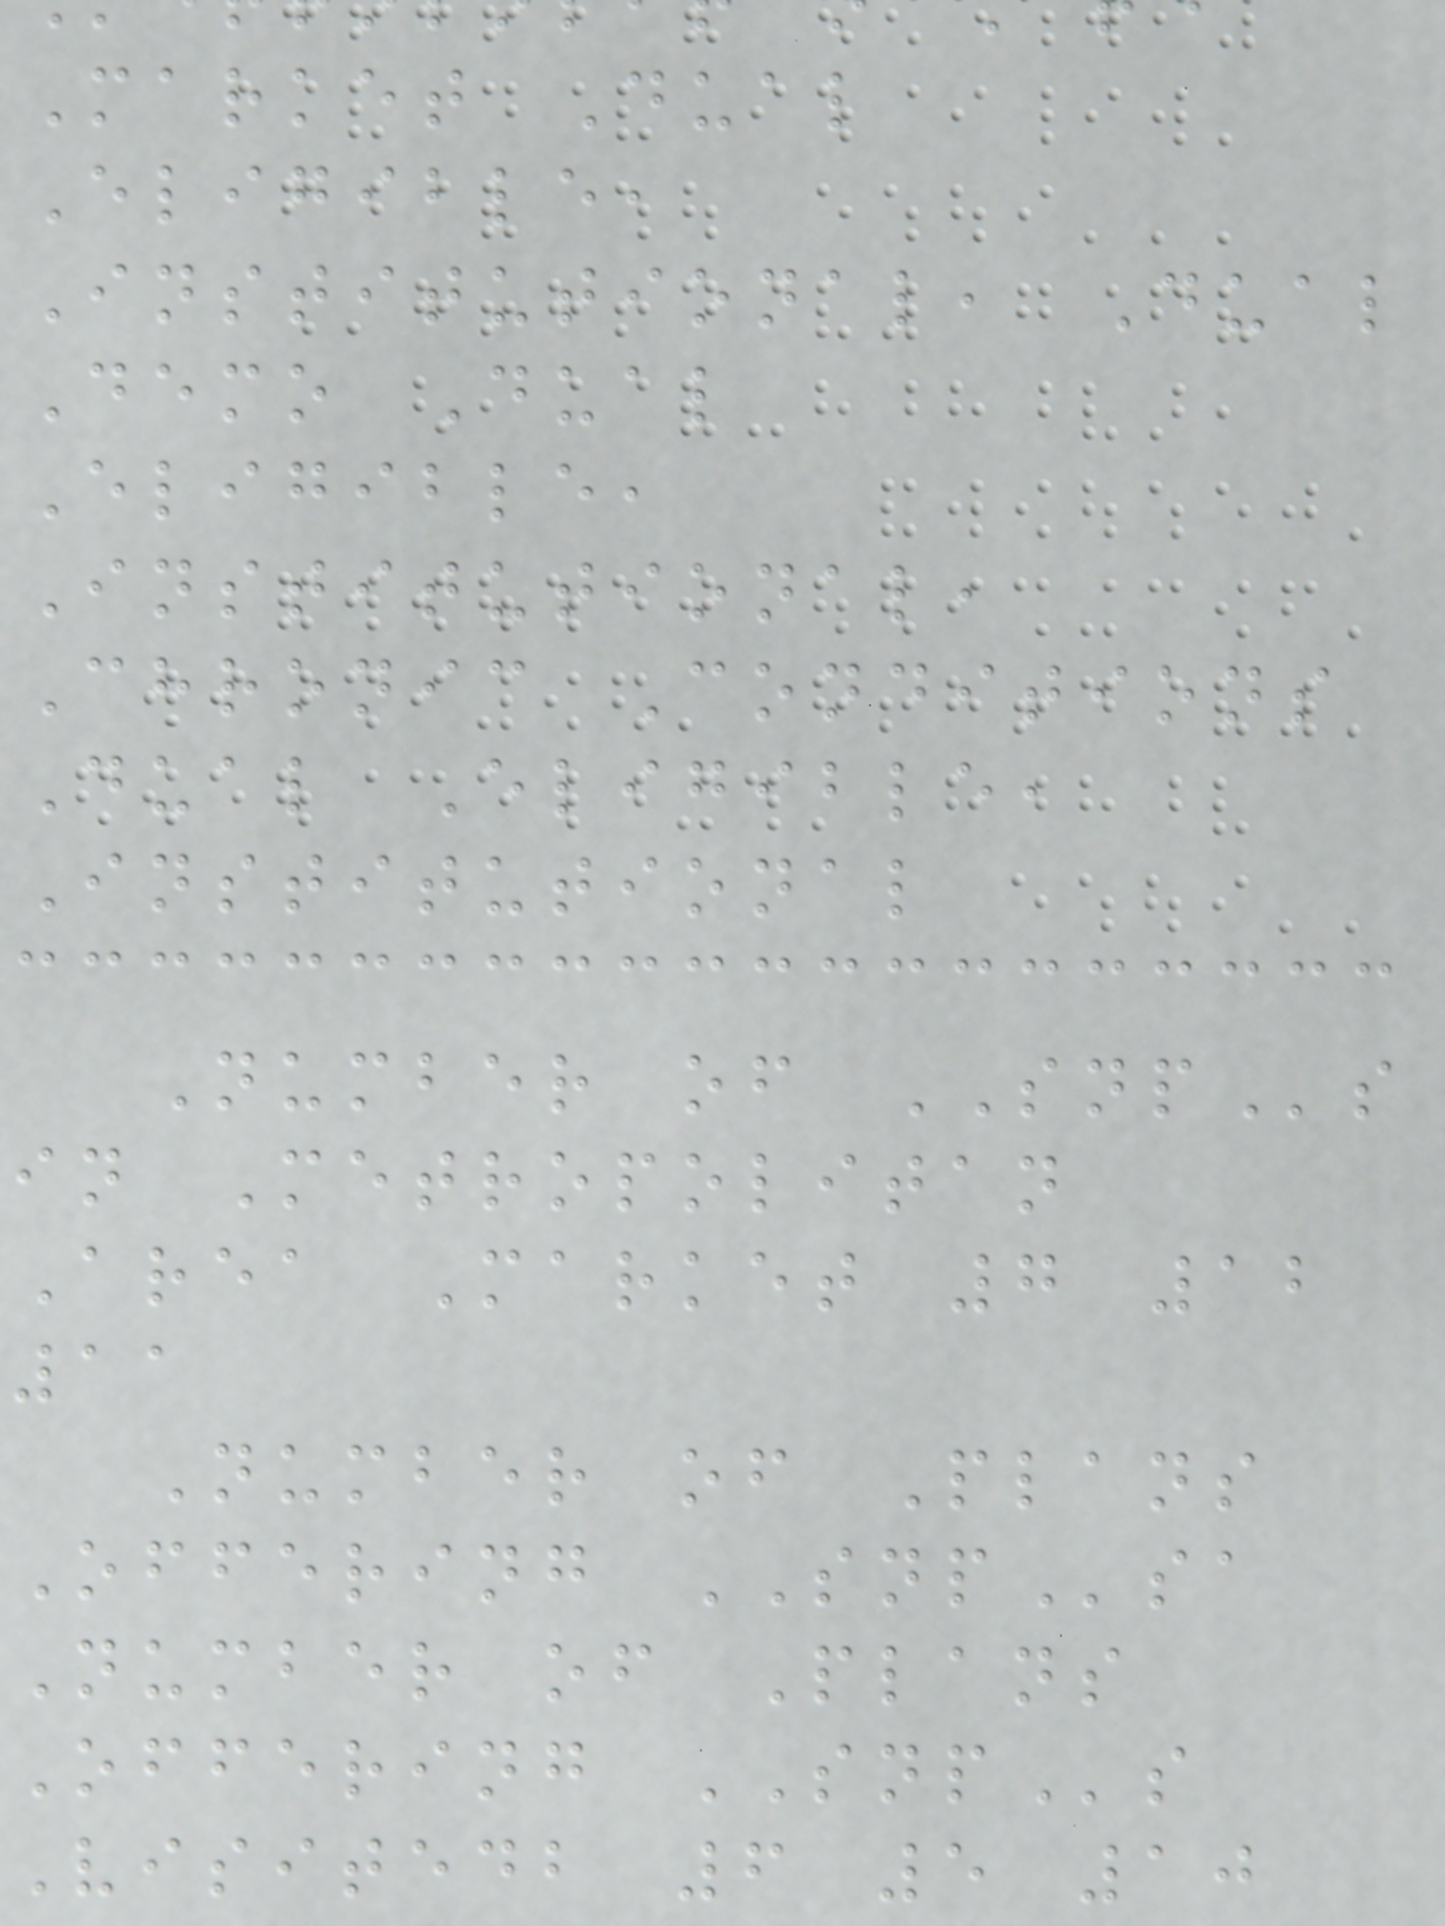Market Dual
Eligible,
Institutional, Dual
Demo Dual
Eligible,
Institutional,
Chronic Conditions
Dual Eligible,
Institutional
Number of SNPs
in Metropolitan
Area Market 7 12
11
Number of Plans
Offering SNPsa
Number of Plans
Offering SNPs
Visitedb 6 5 10
